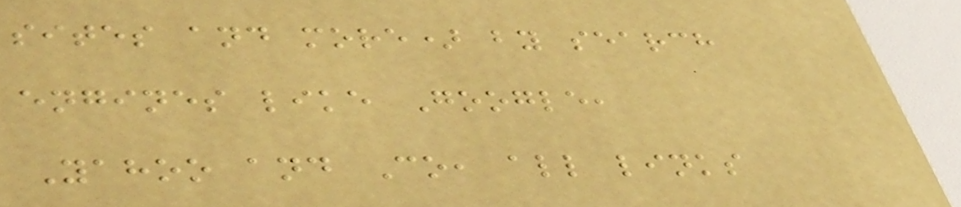sites and more) by search
engines like Google,
Yahoo and Co, all links
